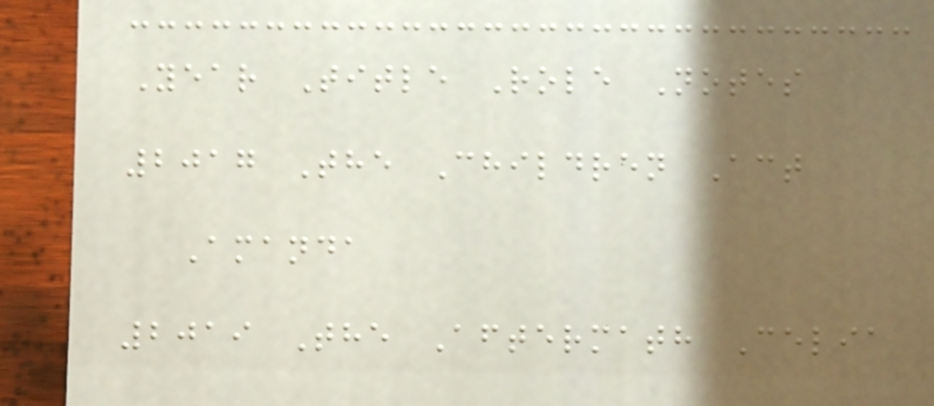Year Title Role Notes
2017 The Children Act
Amanda
2019 The Aftermath Celia
